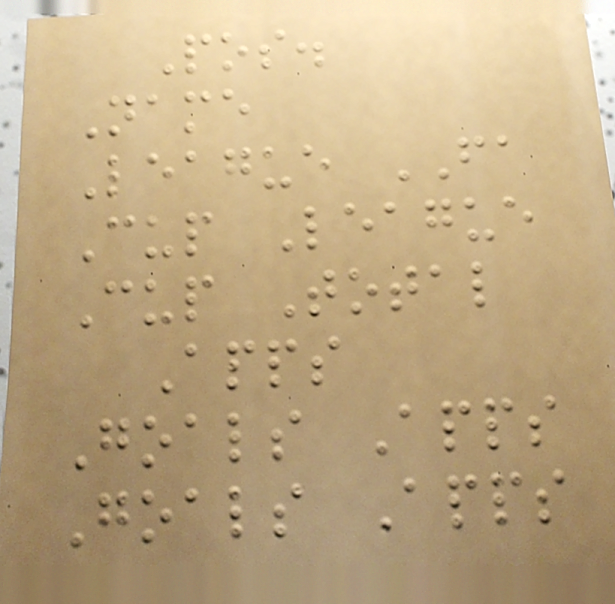Pos.
Name
League FA
Cup League
Cup Total
Apps
Goals Apps
Goals Apps
